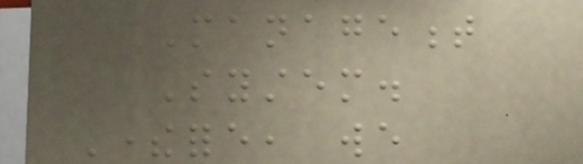Management
System.
Therefore, we
